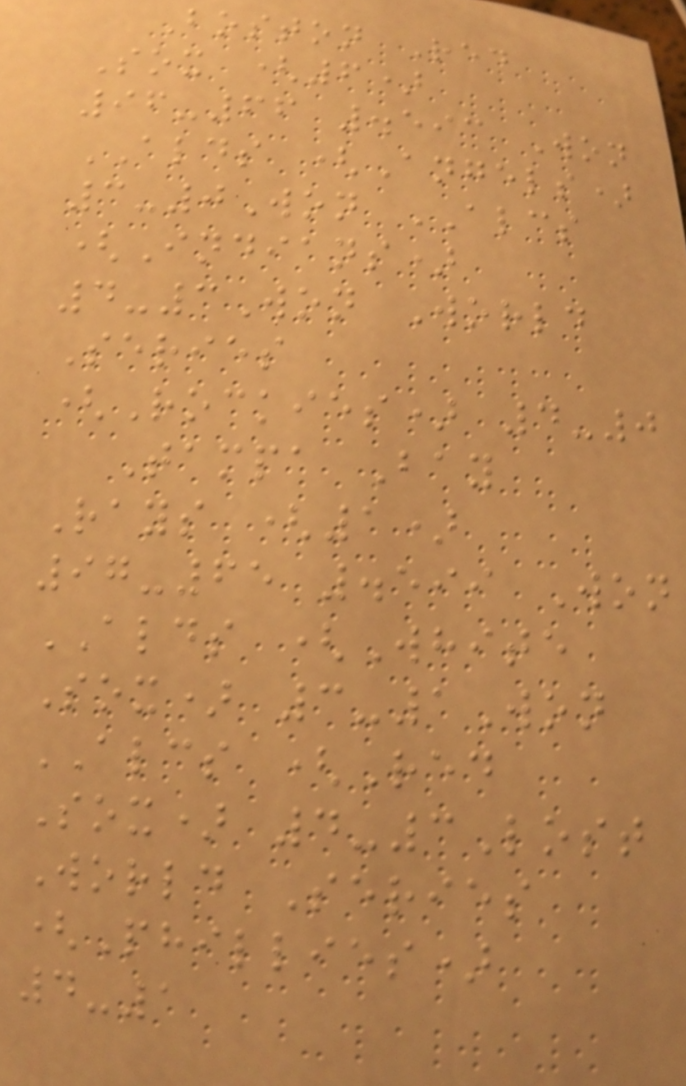Boston Red
Sox (6)
96-66 .593 Won
ALDS (Angels)
3-0Won ALCS
(Indians)
4-3Won World
Series
(Rockies) 4-0
Tampa Bay
Rays (1)
97-65 .599 Won
ALDS (White
Sox) 3-1Won
ALCS (Red
Sox) 4-3Lost
World Series
(Phillies)
4-1
